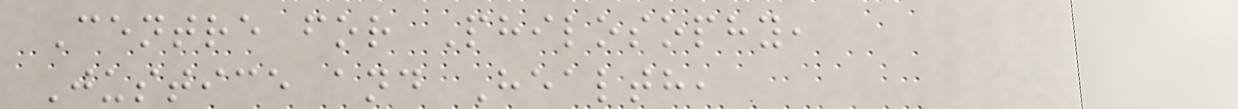Centre for Philosophy,
Justice and Health,
